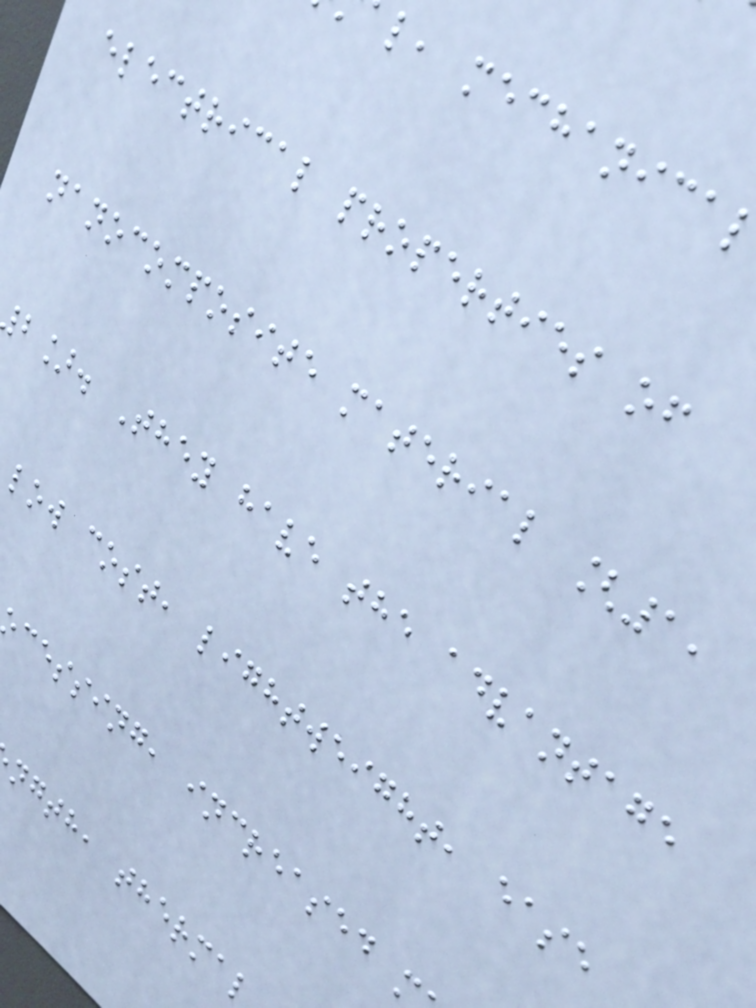l, mechanica
electrical properties of
nanocomposite material [1,
b]. They have the advantage
low cost, lightweight, ease
cessing, increased m
ngth, thermal
